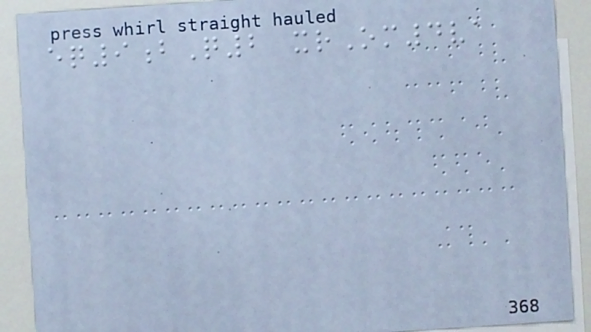eq9bQ2 xrOm4va
